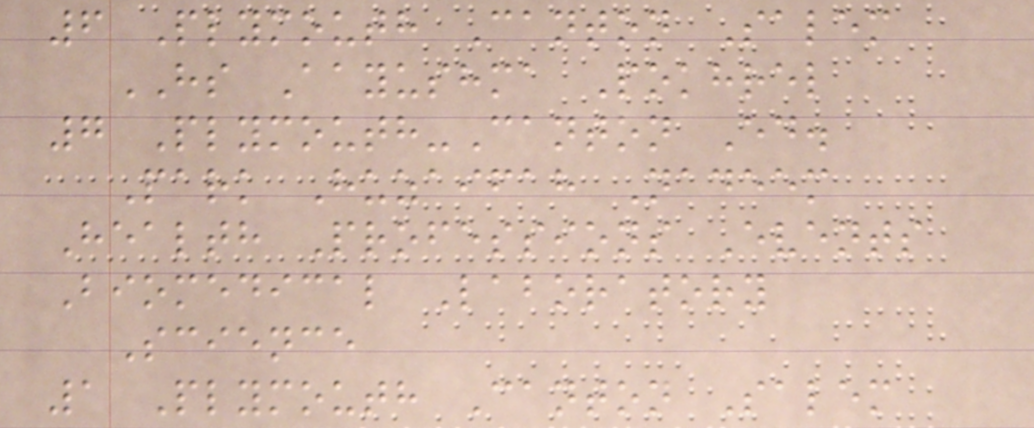6 Plymouth Canton Salem
HS Aayushma Pokhrel
7 Plymouth-Canton Ed.
Park Huzaifah Nadeem
Health Professions Events
Biomedical Laboratory
Science
1 Plymouth Canton Salem
